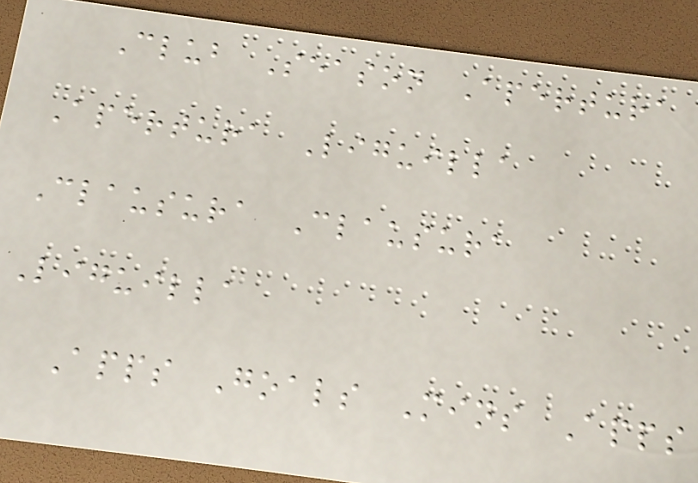Club Season Apertura
Apertura Liguilla
Clausura Clausura
Liguilla
Apps Goals Mins Apps
